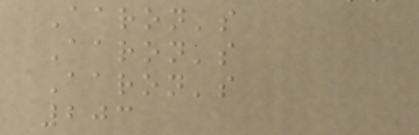Aaron's
Aaron's
Aaron's
203
